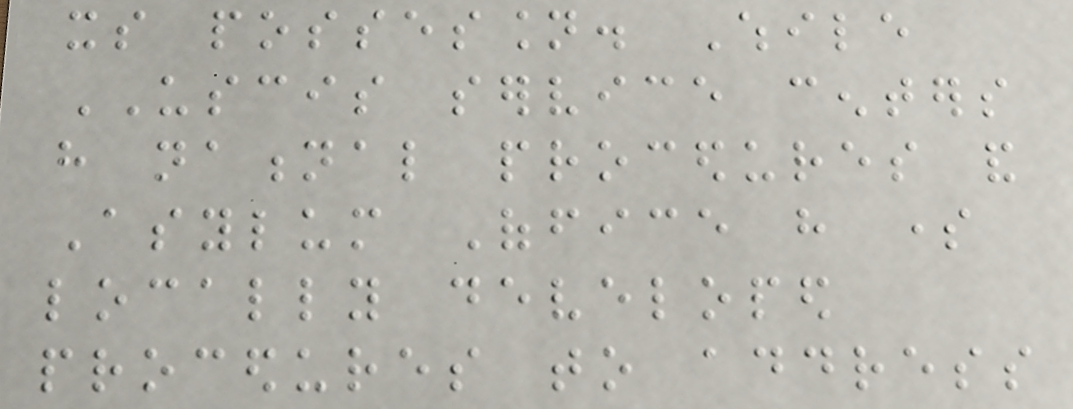its possession. While
USCIS service centers
have national procedures and
Asylum Office have some
locally developed
procedures to address
